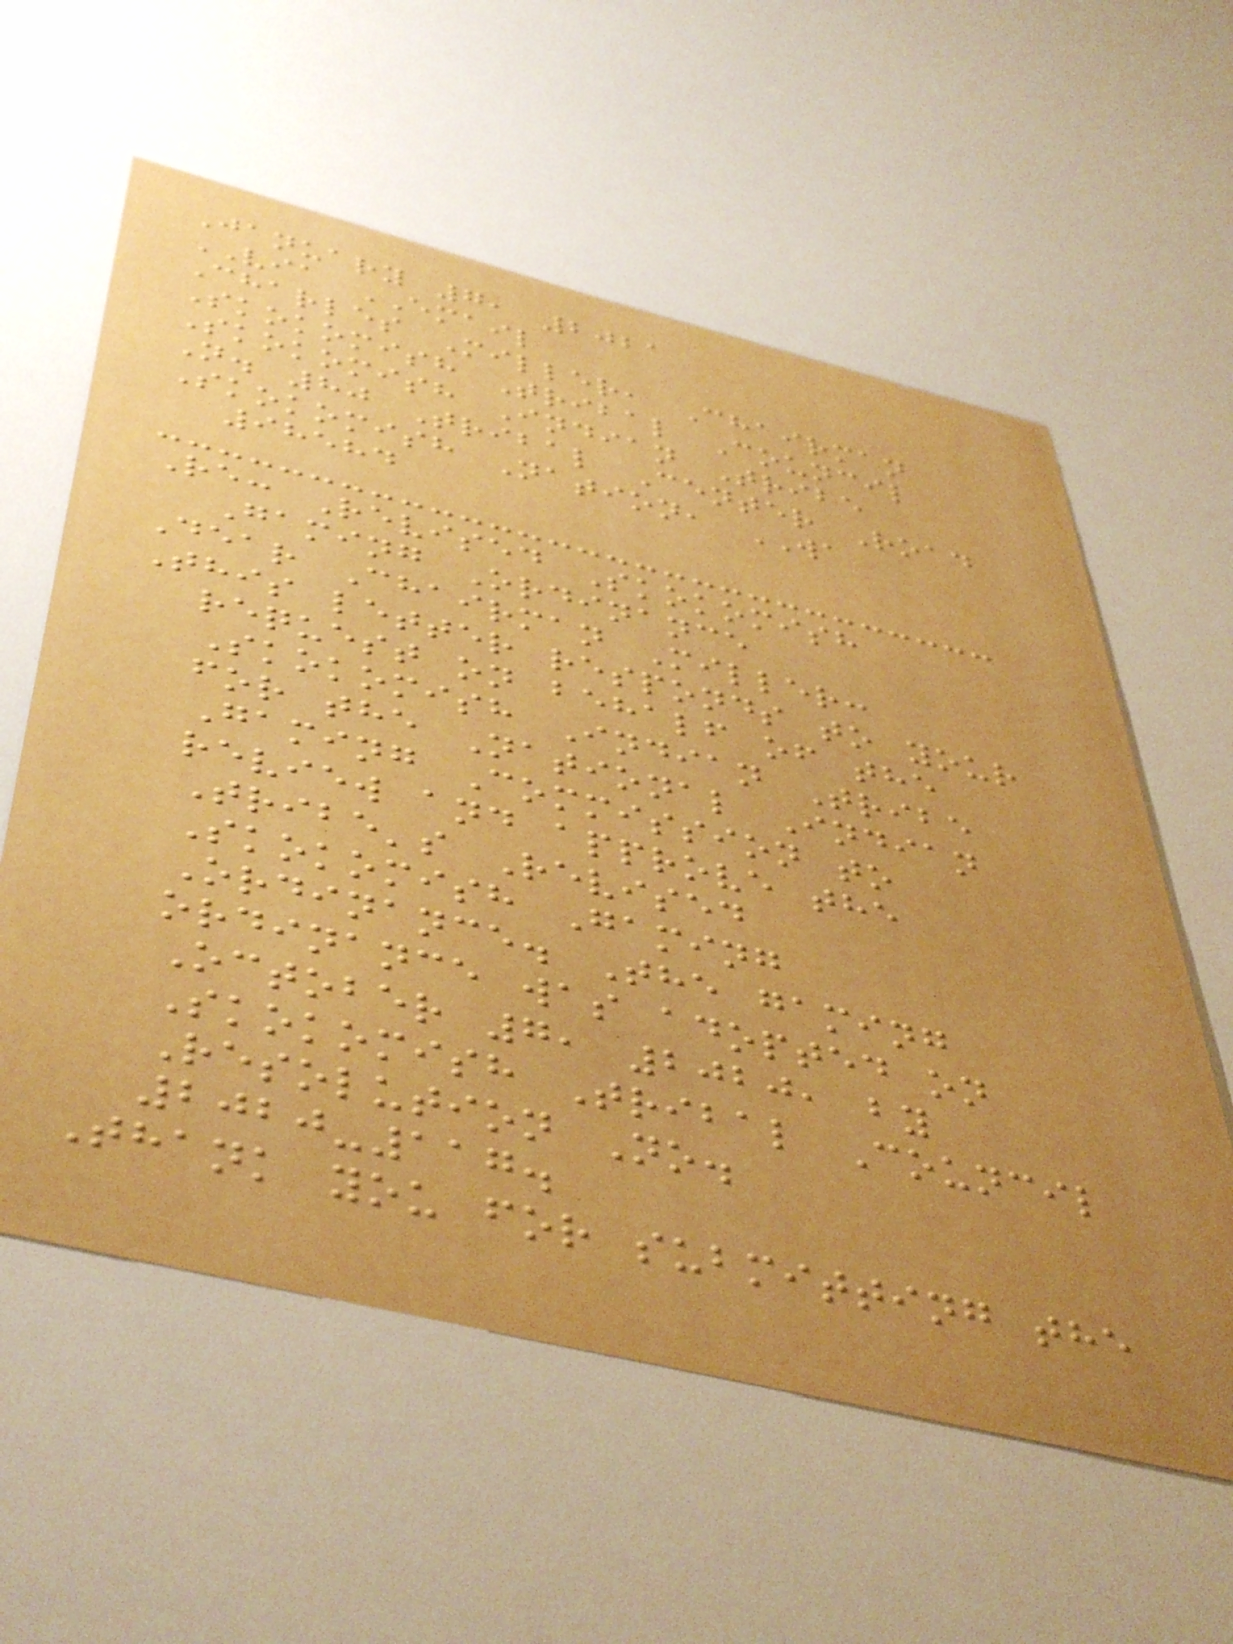January 7, 2021
VIA EMAIL
Charles Miller, Chairman
Skokomish Tribal Council
Skokomish Indian Tribe
N. 80 Tribal Center Road
Skokomish Nation, WA
98584
Re: Revised Skokomish
Gaming Ordinance
Dear Chairman Miller:
This letter responds to your
request on behalf of the
Skokomish Indian Tribe
for the National Indian
Gaming Commission to
review and approve the
Tribe's Revised
Skokomish Gaming
Ordinance. The gaming
ordinance was adopted on
October 7, 2020, by
Skokomish Tribal Council
Resolution No.
2020-117.
Thank you for submitting the
